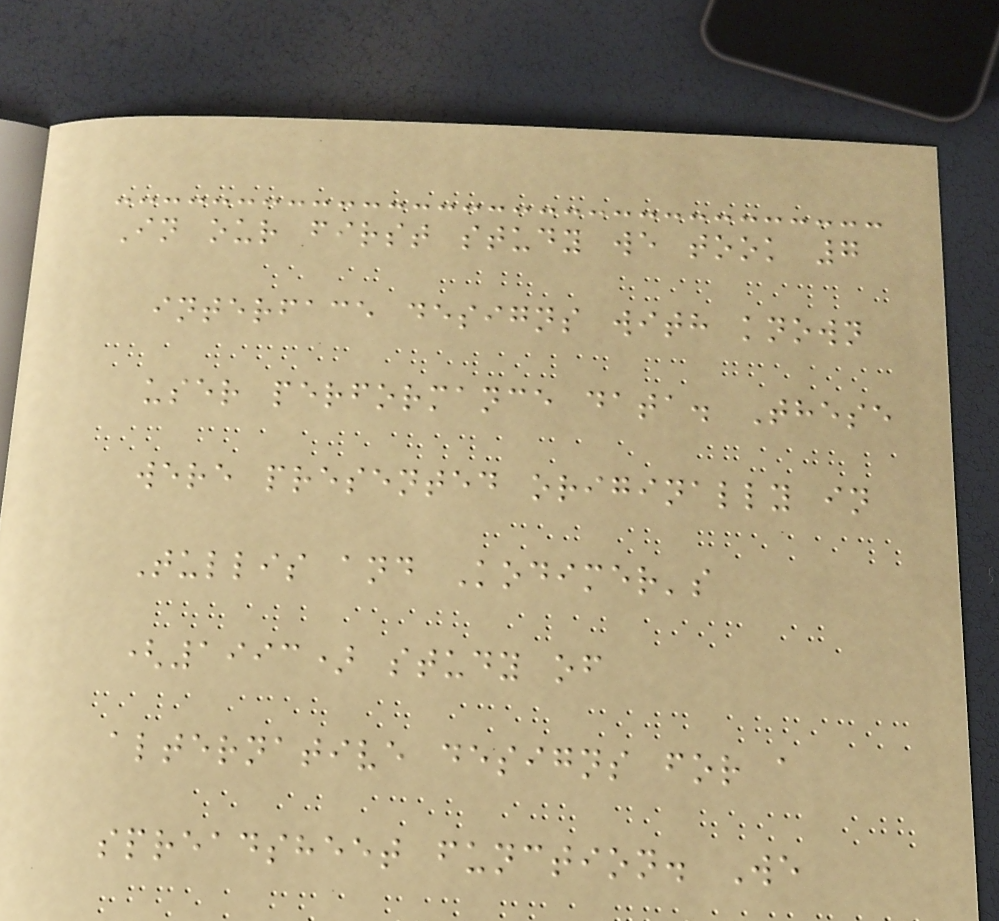In our first study we took 7
interface designs with known
user performance data. These
were presented originally in
Tullis and Kodimer's
(1993) study of
alternative designs for a
spreadsheet function. We
